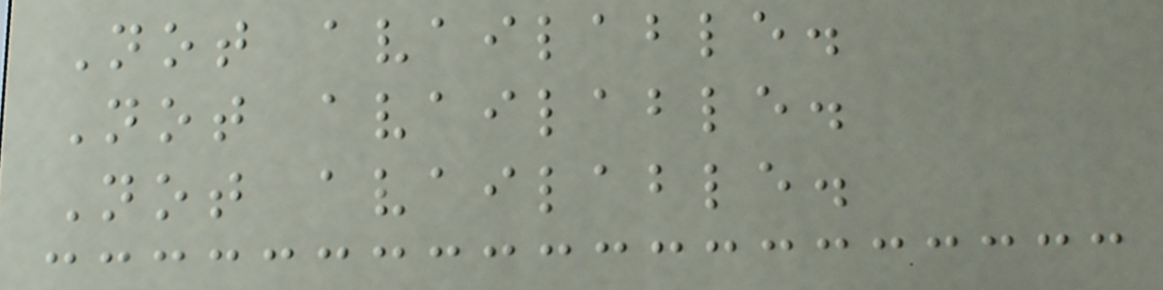Not available.
Not available.
Not available.
